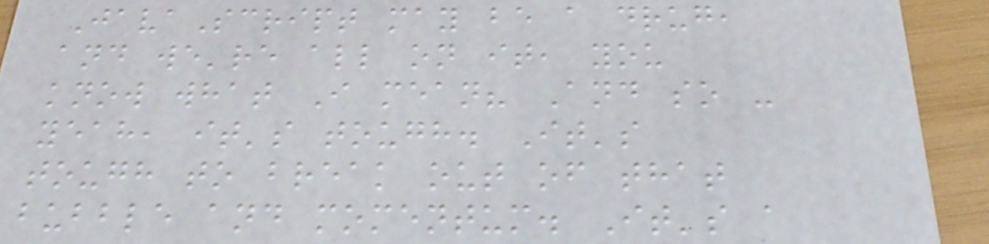JavaScript may be a drug,
and we're all on it, you
know what I mean? And so -
yeah, it's tough. It's
tough to break out of that
bubble and momentum. It's a
